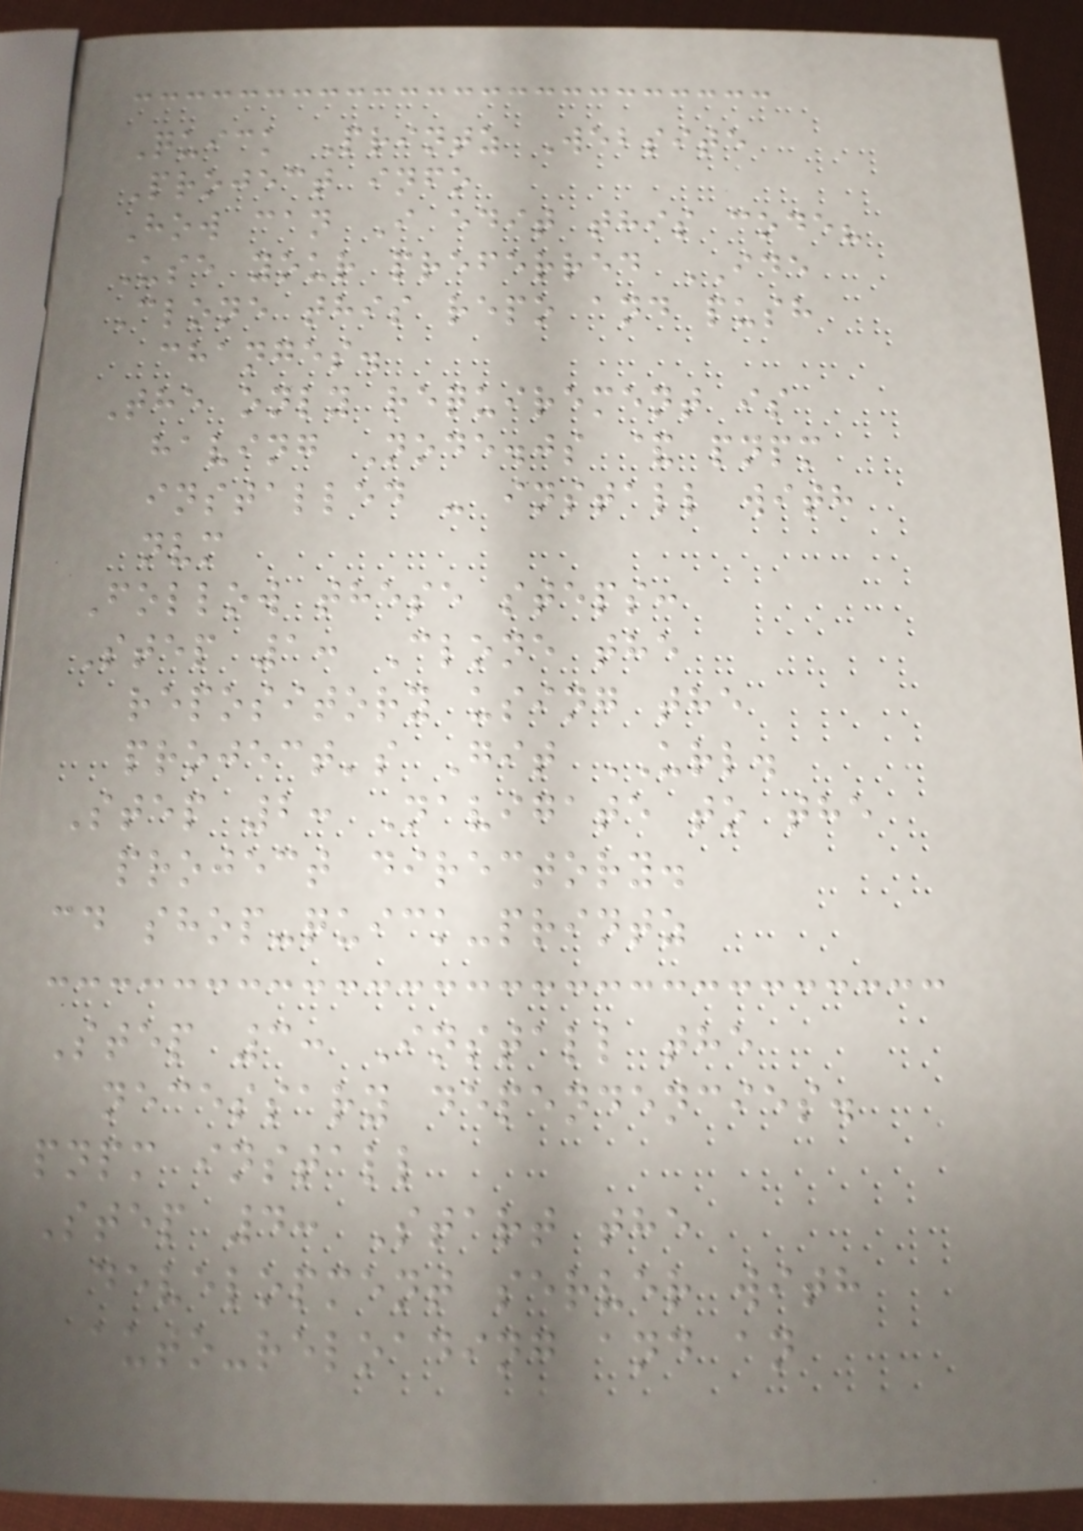Quick Printz Website
Project info
How can I edit this code?
Use your preferred IDE
Clone this repo and push
changes.
The only requirement is
having Node.js & pnpm
installed - install with
nvm
Follow these steps:
Step 1: Clone the
repository using the
project's Git URL.
Step 2: Navigate to the
project directory.
cd shop-quick-printz
Step 3: Install the
necessary dependencies.
pnpm install
Step 4: Start the
development server with
auto-reloading and an
